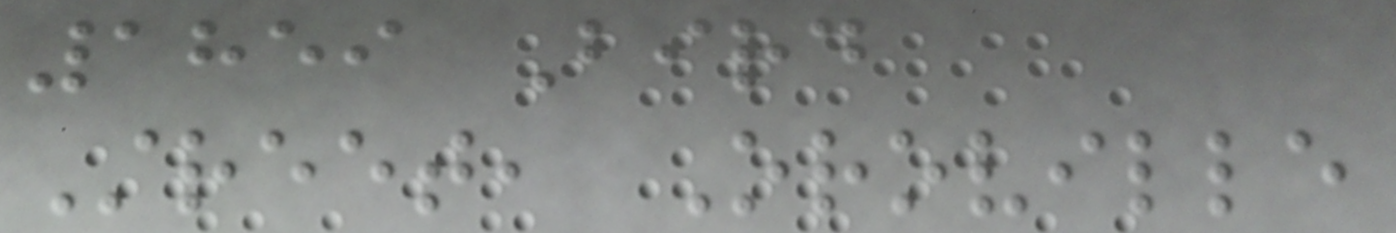1859 Bird
Street, Oroville
